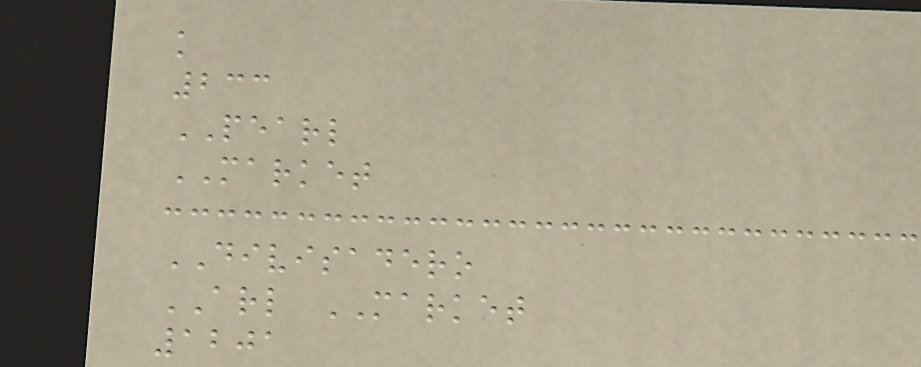k
233
PEARL
MARKET
DIVISADERO
ARL MARKET
1201
